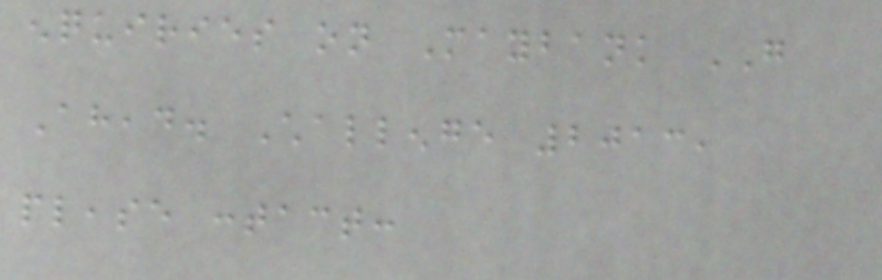enquiries on Maybank GO
Ahead. Challenge 2013,
please contact:
